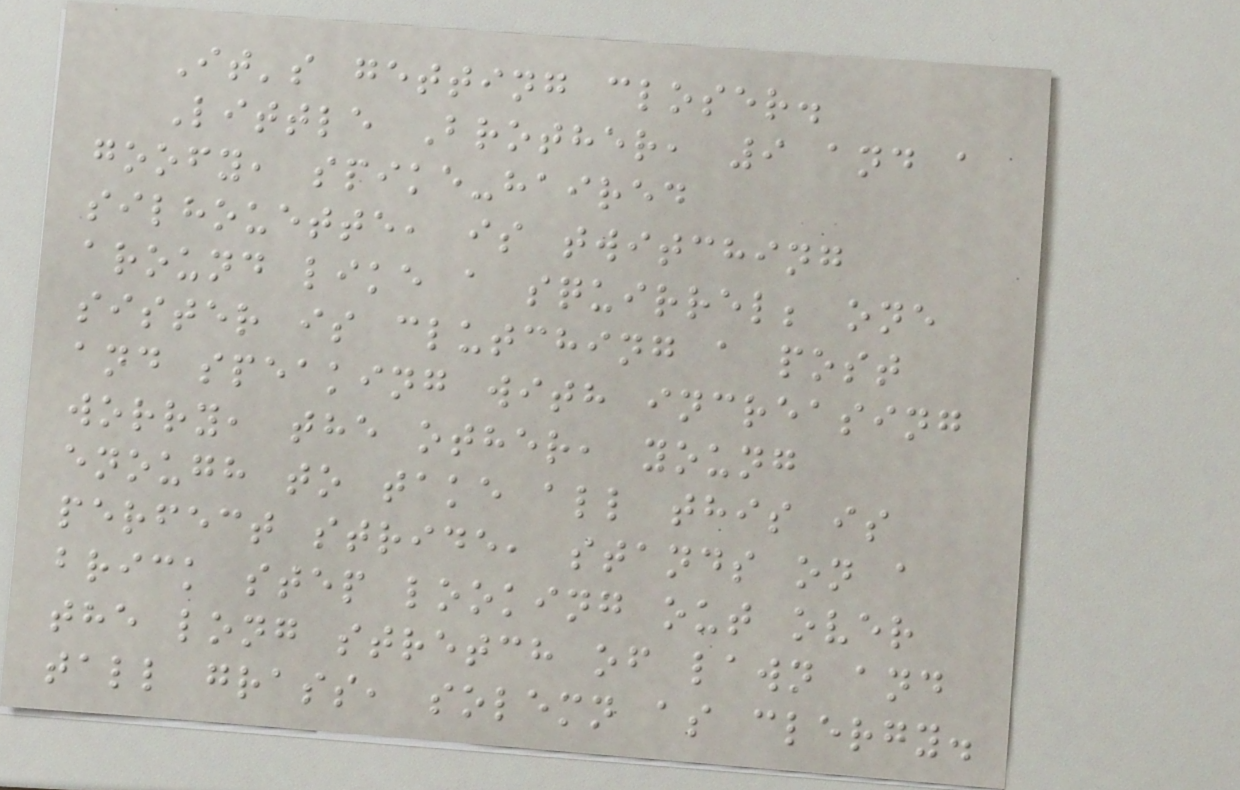It's getting closer.
Little Brother, 9 and a
goofy, spike-haired
silhouette, is twitching
around like a squirrel; one
sister is clutching a post
and speaking with increasing
worry, the other, young
enough to take all this is
perfect stride, stands on a
brick step looking out over
the long stretch of lawn and
tall grass, solemn as clergy.
